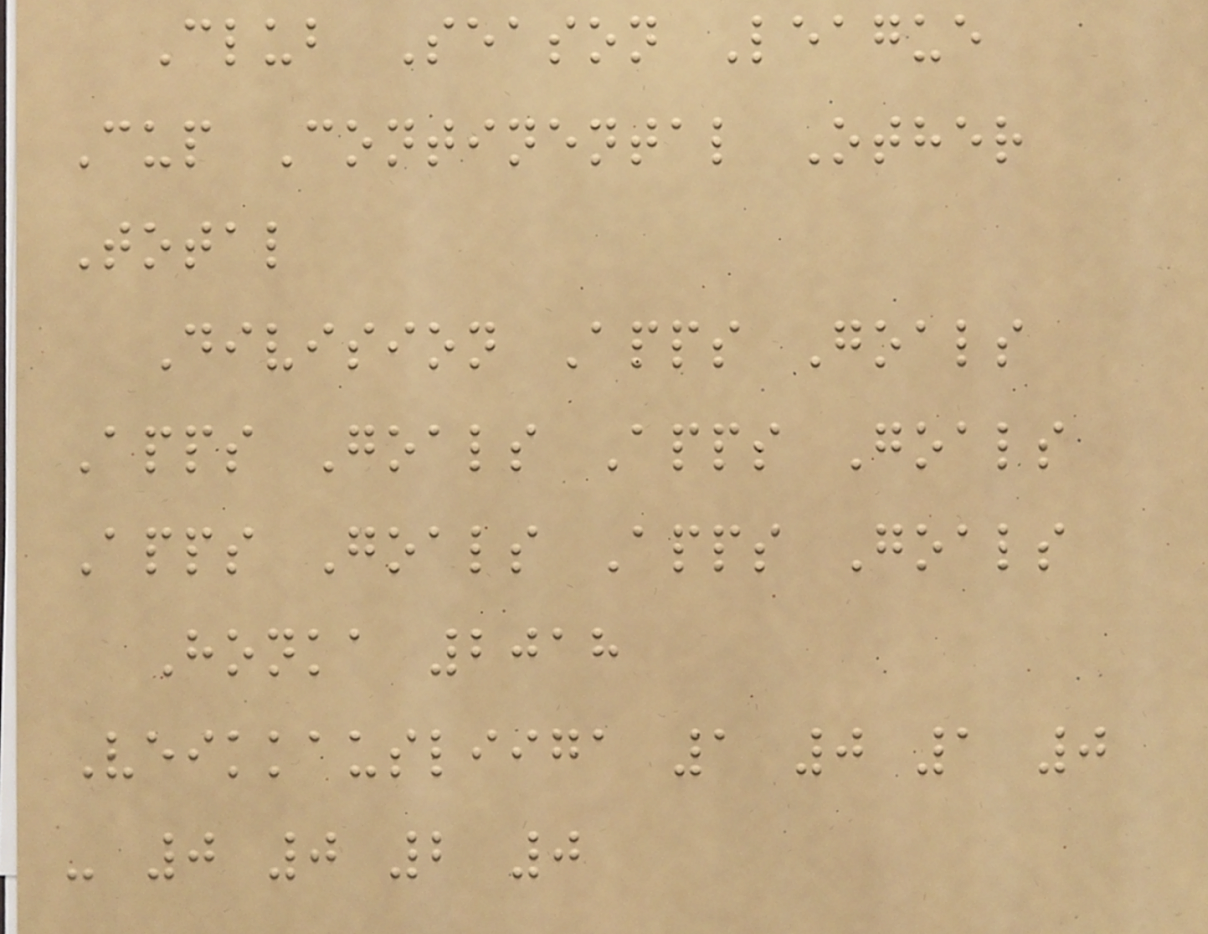Club Season League
Cup Continental Other
Total
Division Apps Goals
Apps Goals Apps Goals
Apps Goals Apps Goals
Honka 2018
Veikkausliiga 1 0 1 0
- 0 0 2 0
